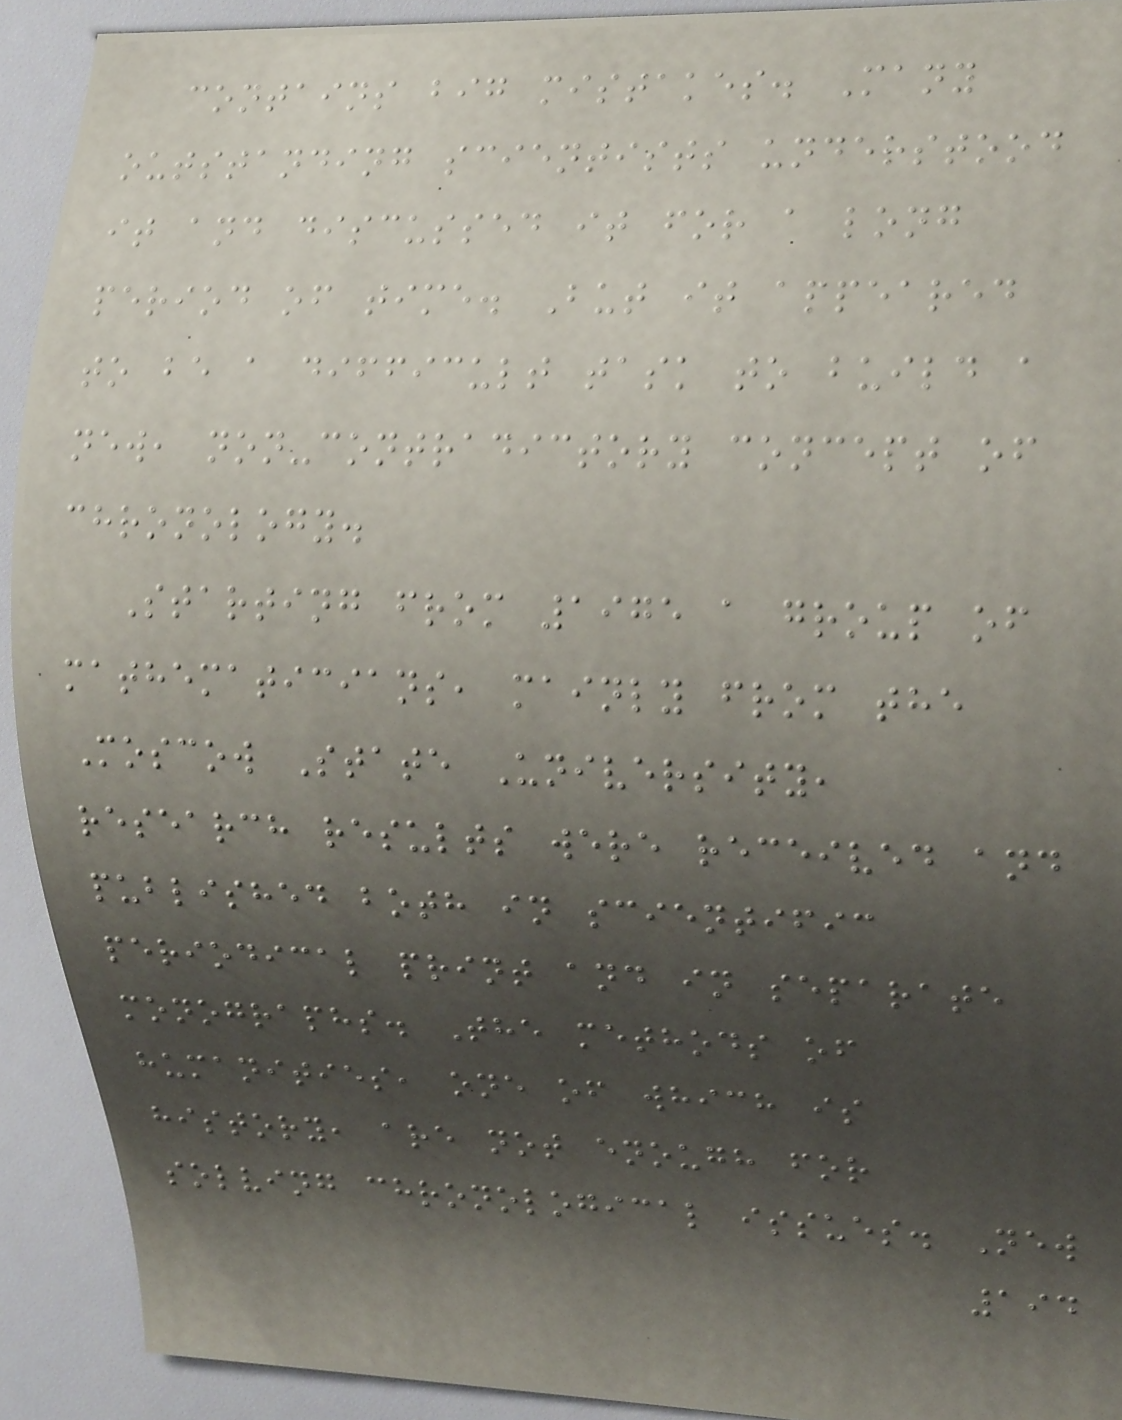contains big mistakes. Many
outstanding scientists understood
it and discussed it for a long
period of time. But it appeared
to be a difficult task to build a
new, non-contradictory concept of
chronology.
Starting from 1975 a group of
mathematicians, mainly from the
Moscow State University,
research results were received and
published both in scientific
periodical print and in separate
monographs. The methods of
humanities, one of which is
history, are not enough for
solving chronological issues. New
194
